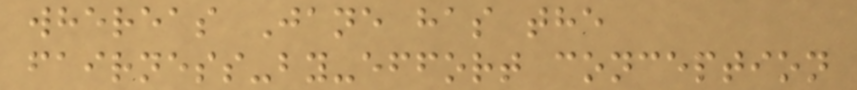whereas Jane has the
fairness-by-effort conception
